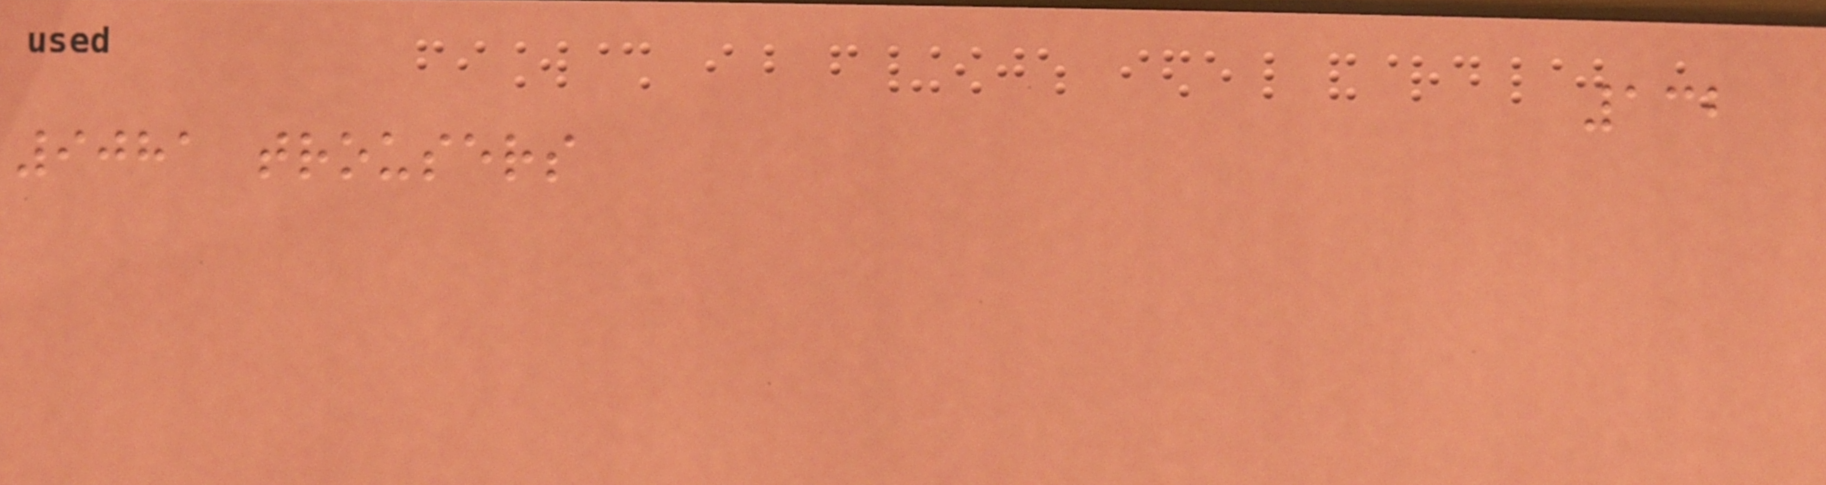132
9081 trousers
